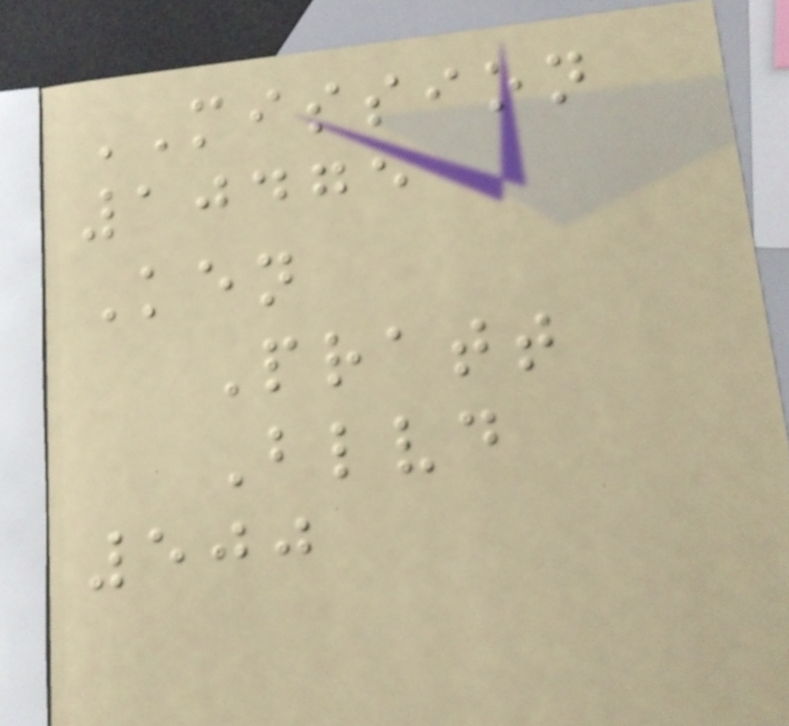MISSION
10475
Ken
Pratt
Blvd
500
